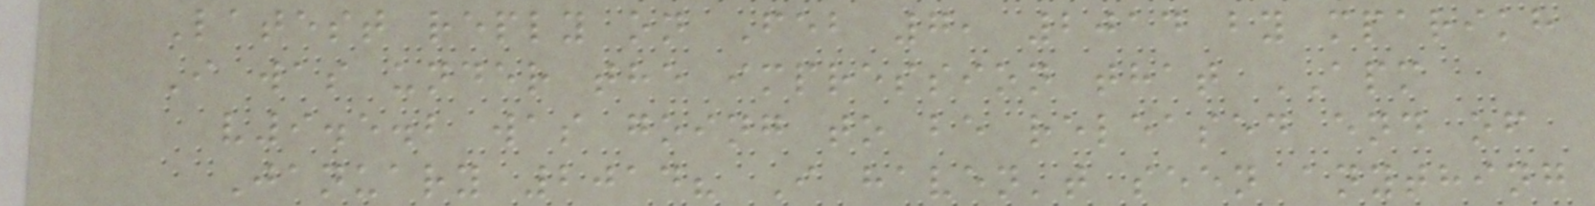Latest reply on Feb 7, 2014 by mparikh
I was under the impression that APM
v9.5.2 was going to be released end of
January 2014? I haven't seen anything
